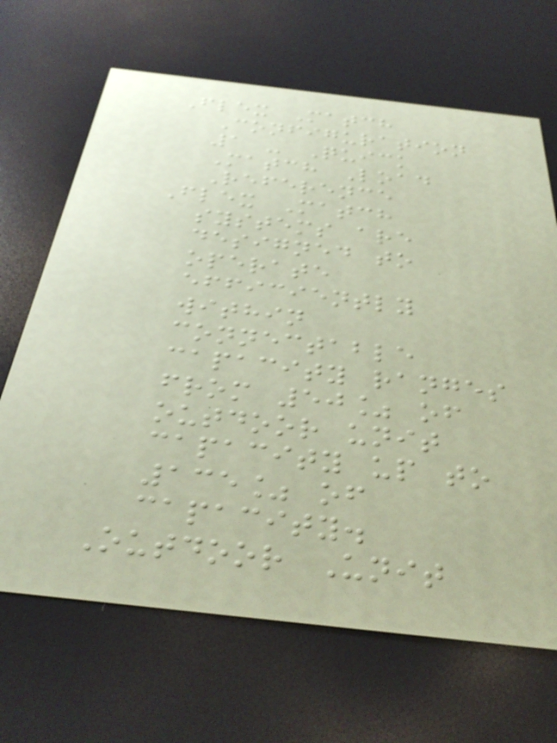Flex Match
Configuration
1 - Quick
Match Load
Reference
Flex Match
systems are
designed to
operate
efficiently
within
connectable
capacity ranges
from 50% of
outdoor unit
capacity up to
135% of
capacity.
Outdoor Unit
